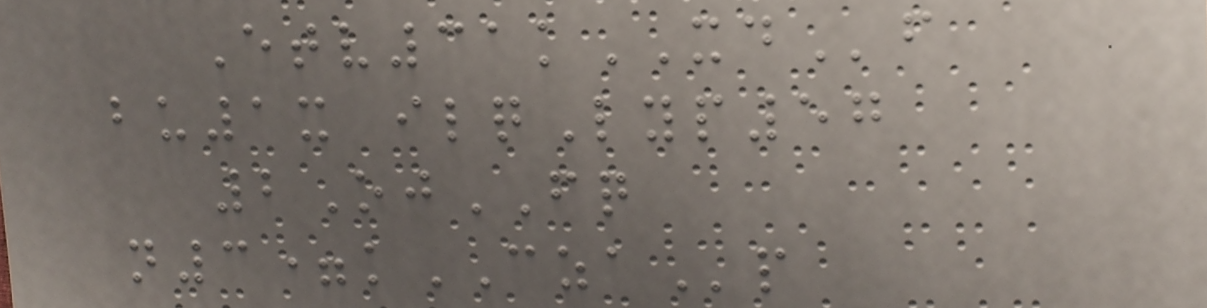Etv31kXDf
bu1x ilqLyp57
2OjFQ
n3=kCZAp
